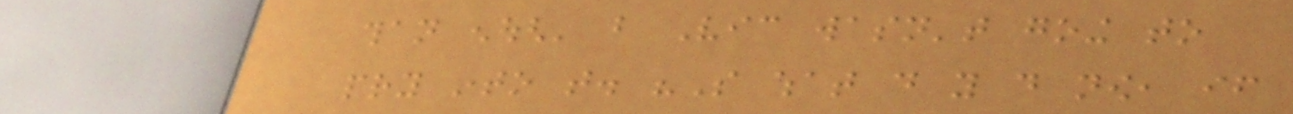than enough' but Vic wasn't going to
pry into that. "So what do you do now, if
